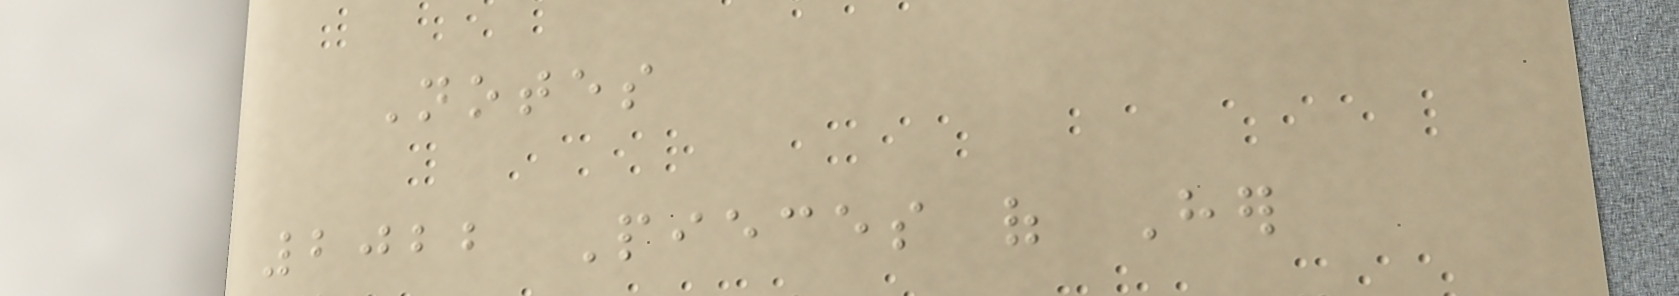Notes
2022 Pieces of Her
